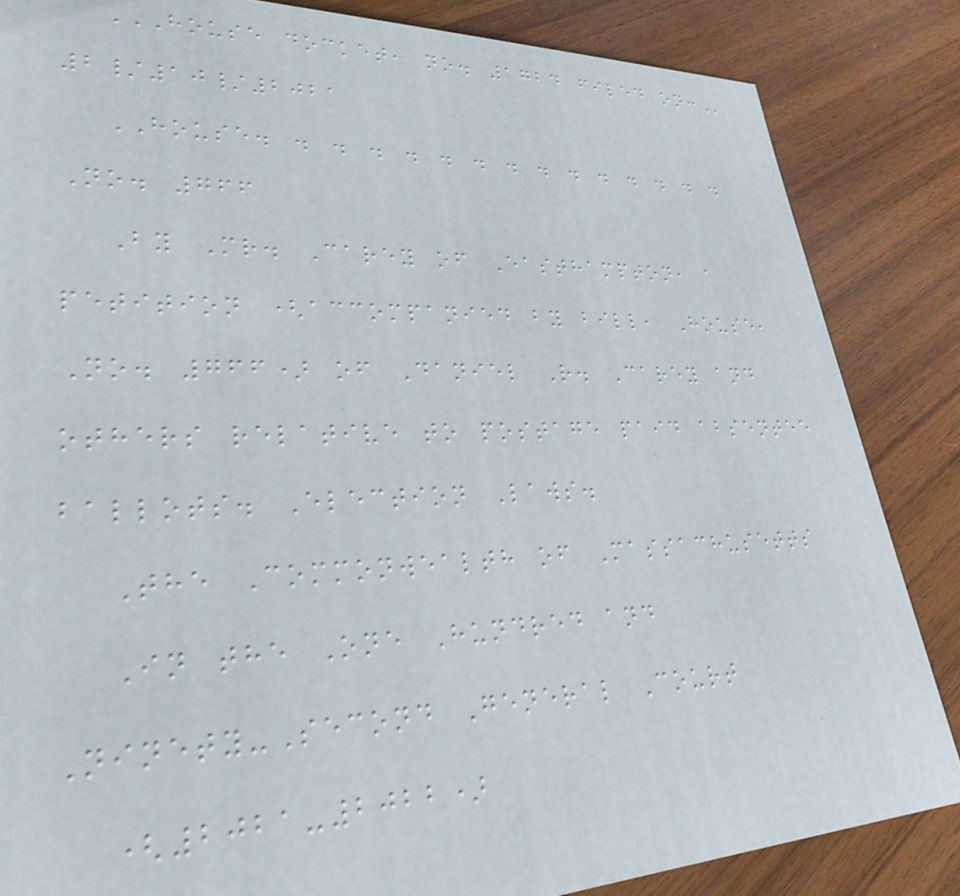HOUSE DOCKET, NO. 1724 FILED ON:
2/10/2021
HOUSE. . . . . . . . . . . . . . .
No. 766
By Mr. Carey of Easthampton, a
petition (accompanied by bill, House,
No. 766) of Daniel R. Carey and
others relative to postage paid absentee
ballots. Election Laws.
The Commonwealth of Massachusetts
In the One Hundred and
Ninety-Second General Court
(2021-2022)
